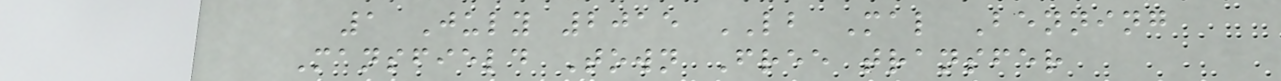1 July 2015 LB Mal Benning
Mansfield Town Free transfer
